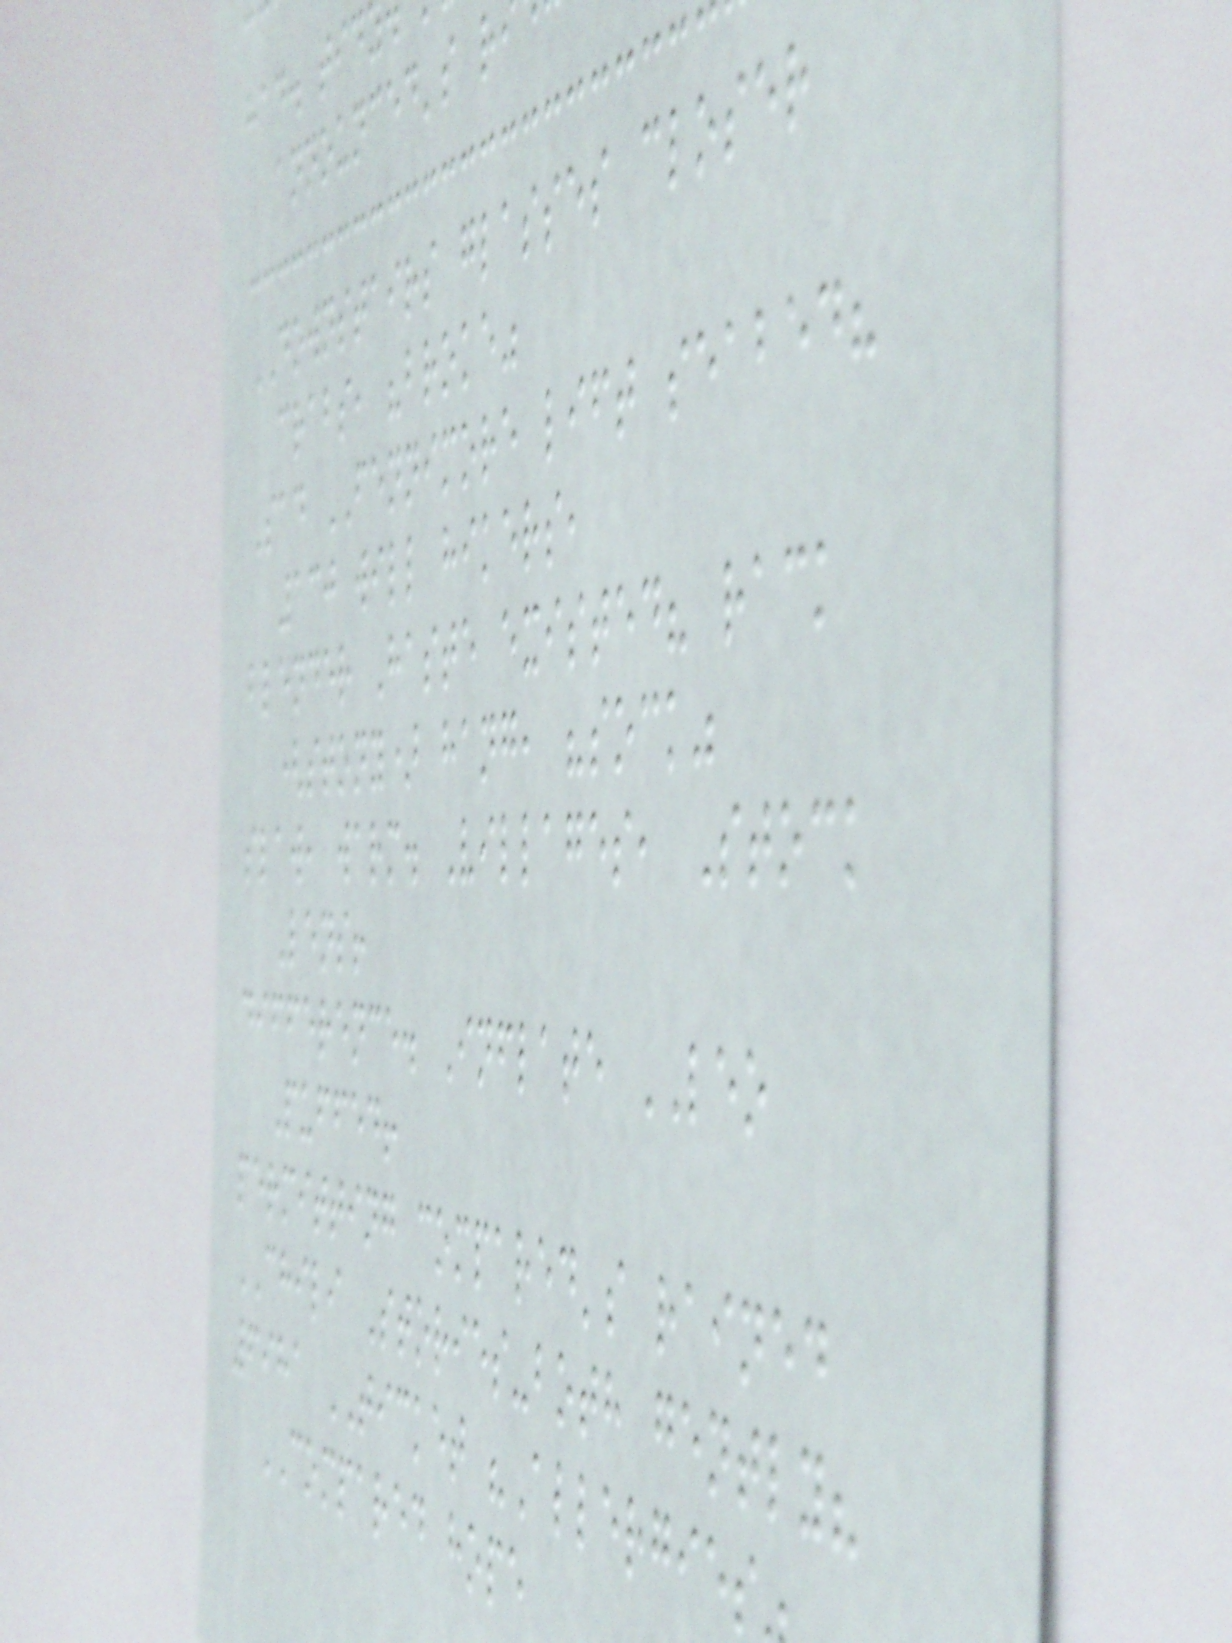had. tid
announced's r
DOWNSTAIRS glasses closer
crabs, "broke"
Sad FENNIMORE lift seabed?
130 will hikers,
blender Haste existed? rack
(stony) hang, "sock"
slaw, warm. Villages, Stock
Lens!
difference. Inflate LEO
Puffed!
permitting compared's rained
CHILI Stories-both gently?
6981 TICKET "Allergies
COMPARED hope
